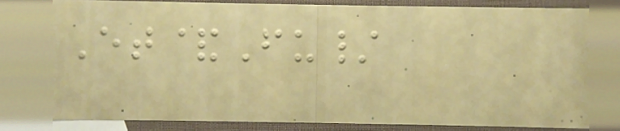Et&Fu/
